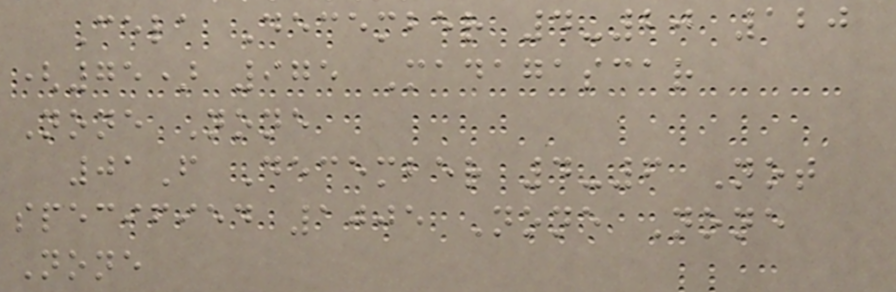Cela December 4-20 120
(75) 975 Madagascar
None None
01F December 4-6 Not
specified 1005 None None
None
